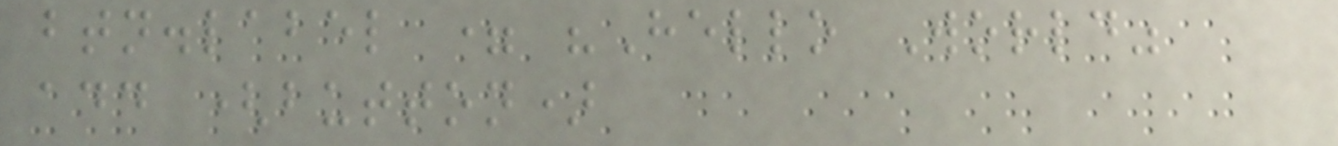btn.label = "Hello World"
add (button)
